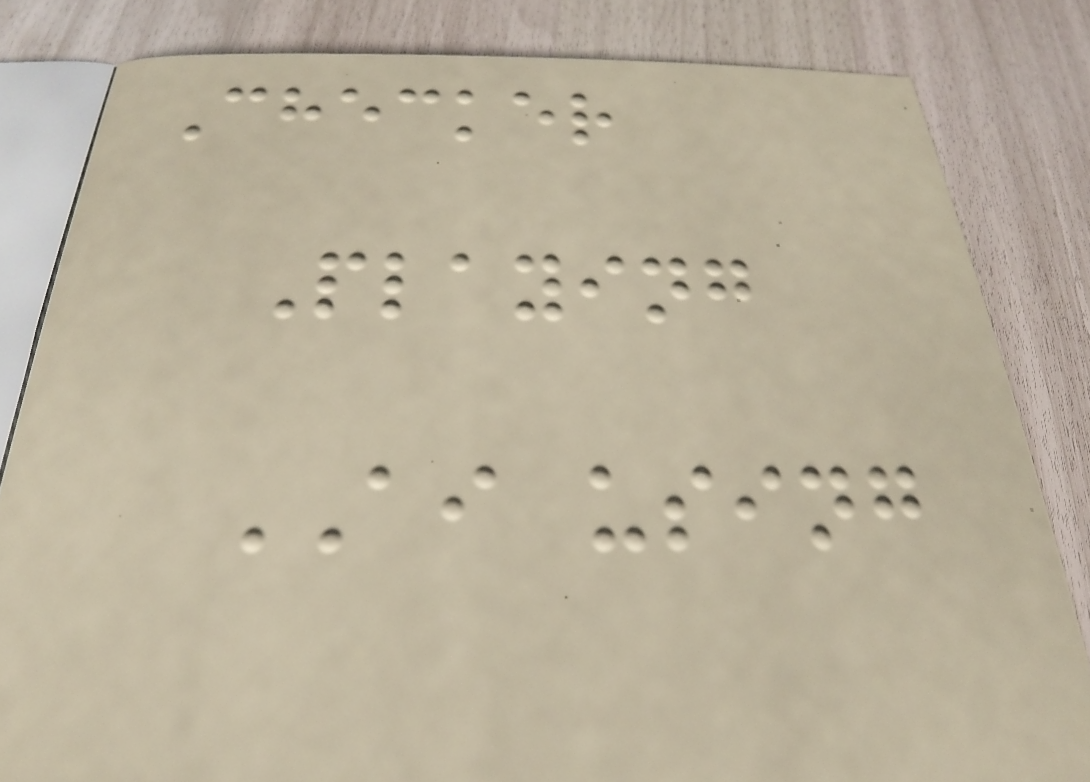Checker
Playing
AI using
